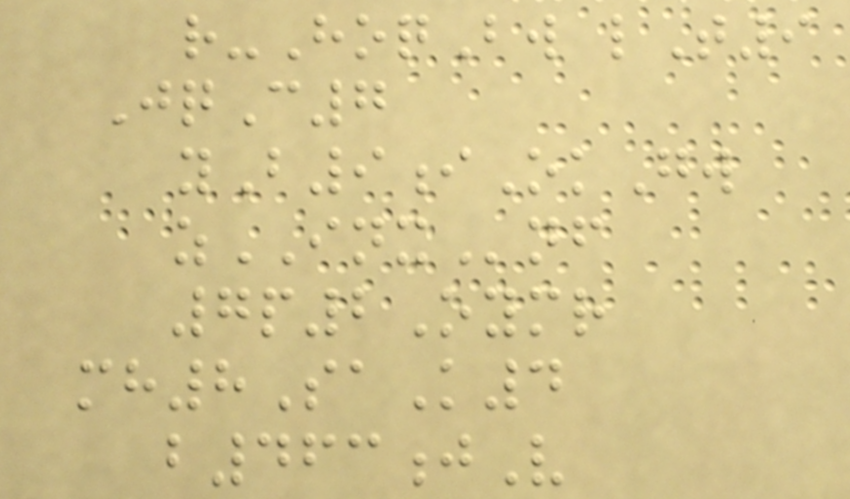r-HoqBw lT9
JqC7
yB9iOkGw
zINXnf
7p2Oymr
mh8SaK4
b463jV
